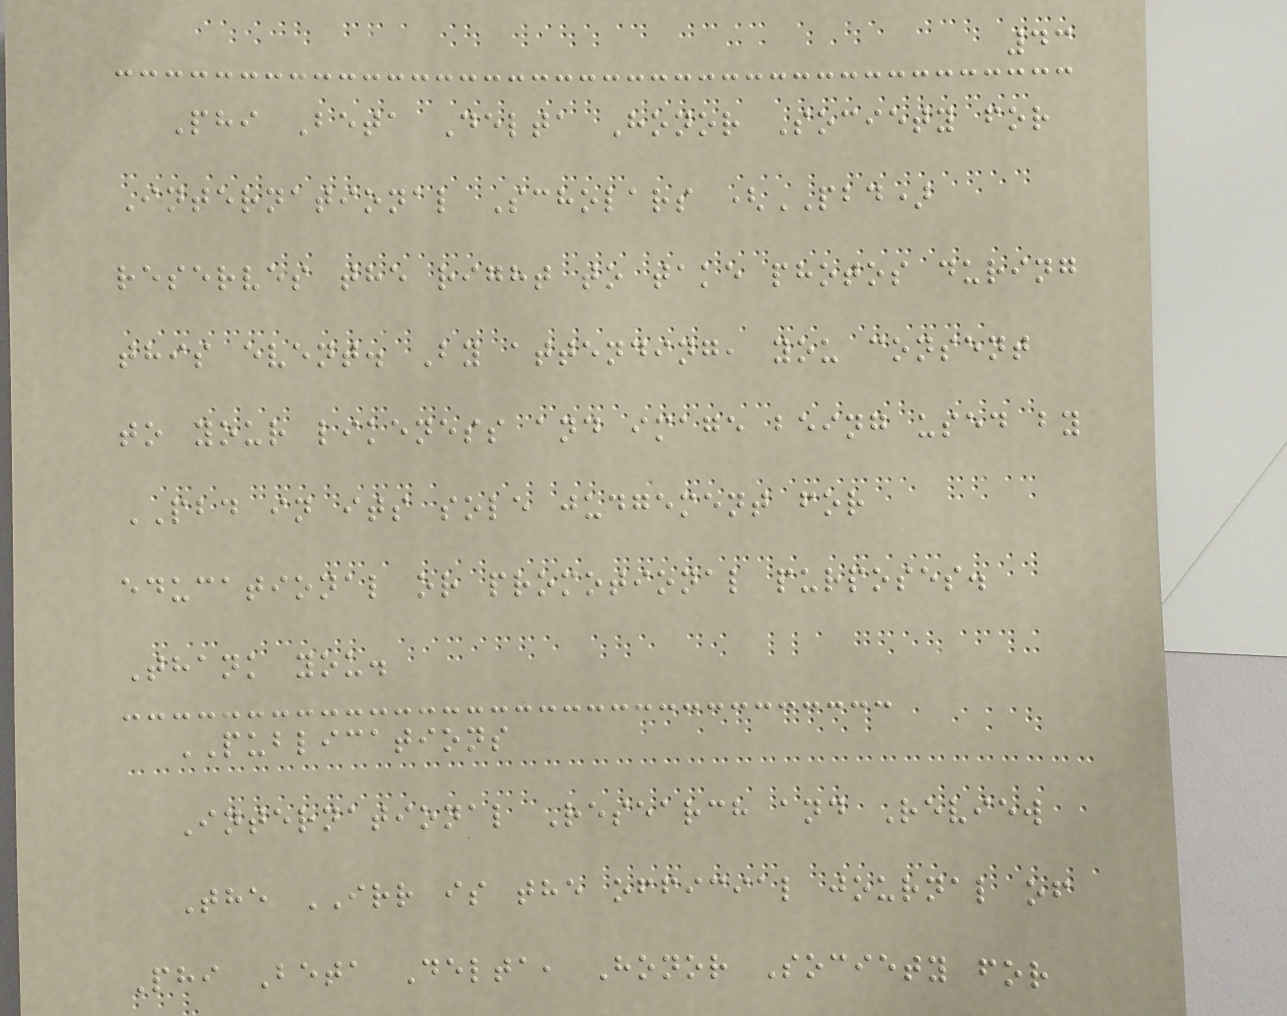43
Phi Beta Delta Honor Society for
International Scholars (PBD)
reserves the right to take photos during
this event. By attending, you consent
to your likeness and image being used by
PBD in its sole judgement for
educational or promotional purposes.
Thank you.
PUBLICATIONS
International Research and Review
The IRR is the official journal of
Phi Beta Delta, Honor Society for
